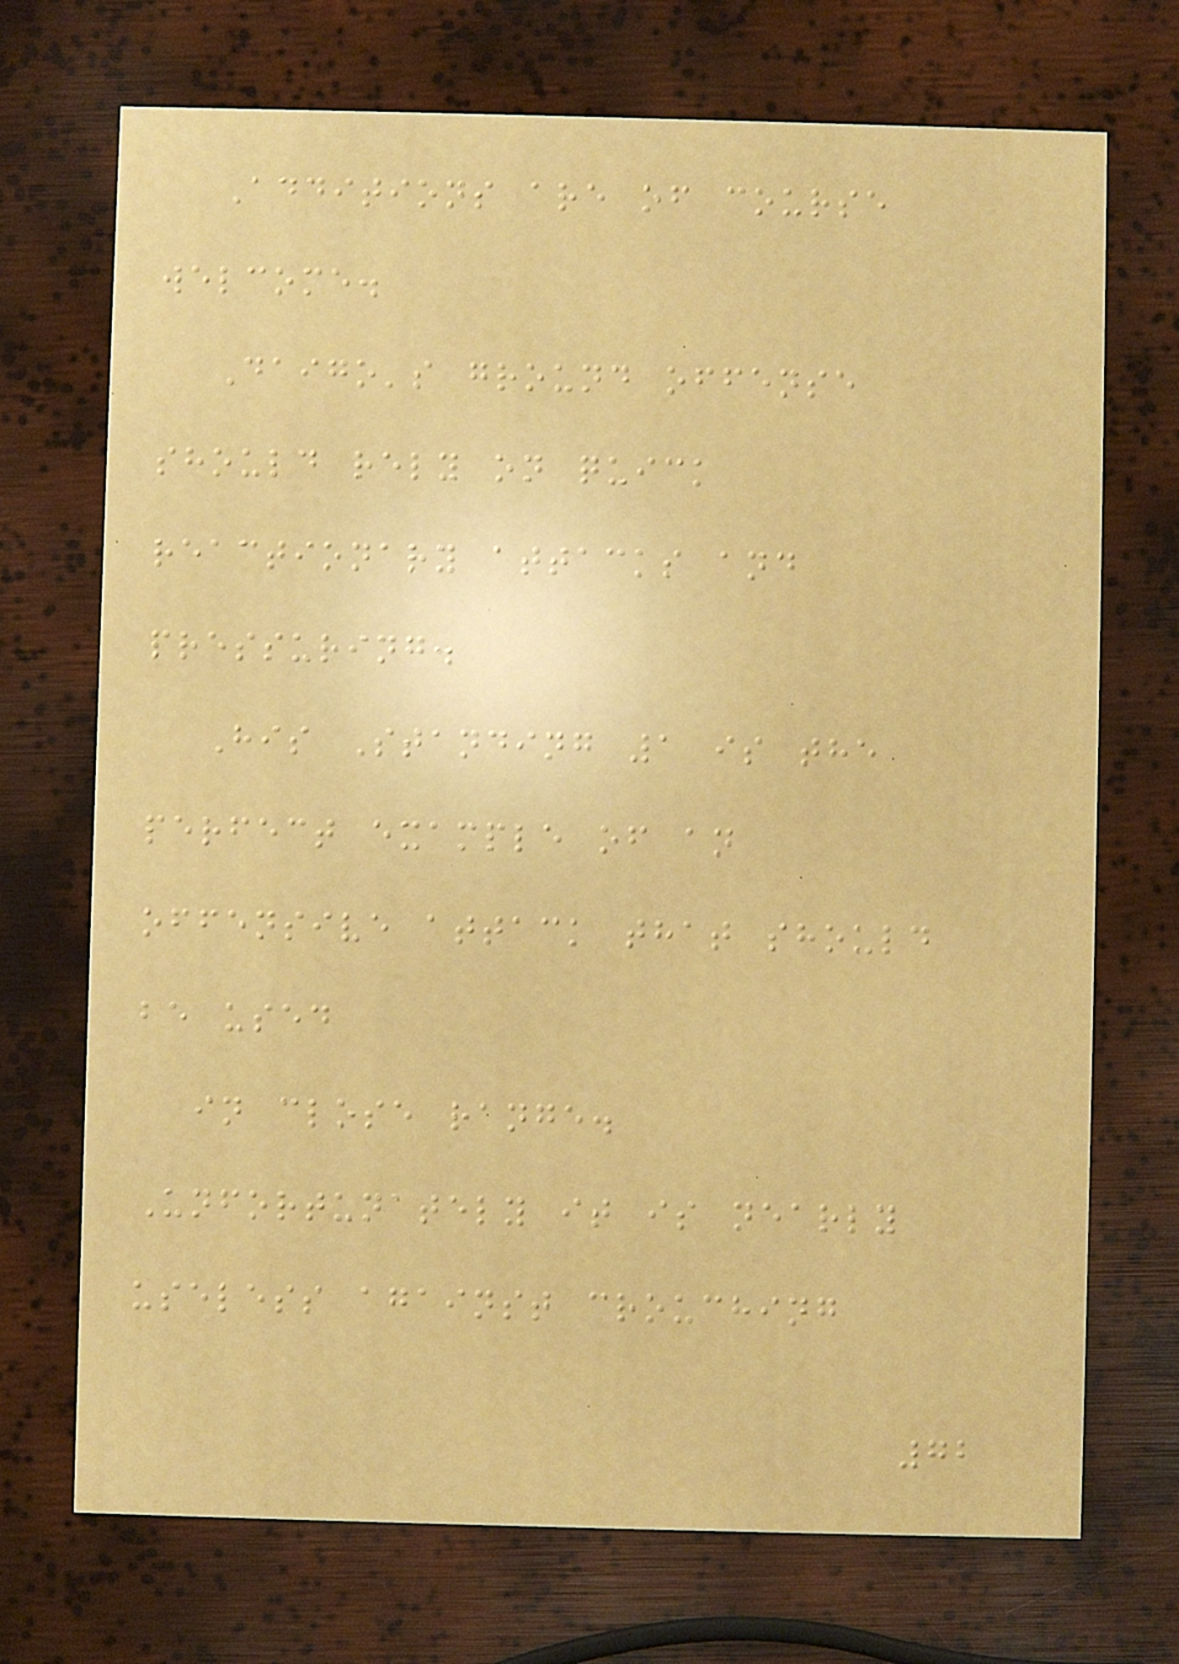Additions are of course
welcome.
Daigo's ground offense
should rely on quick
reactionary attacks and
pressuring.
His Standing 1 is the
perfect example of an
offensive attack that should
be used
in close range.
Unfortunately it is nearly
useless against crouching
72
